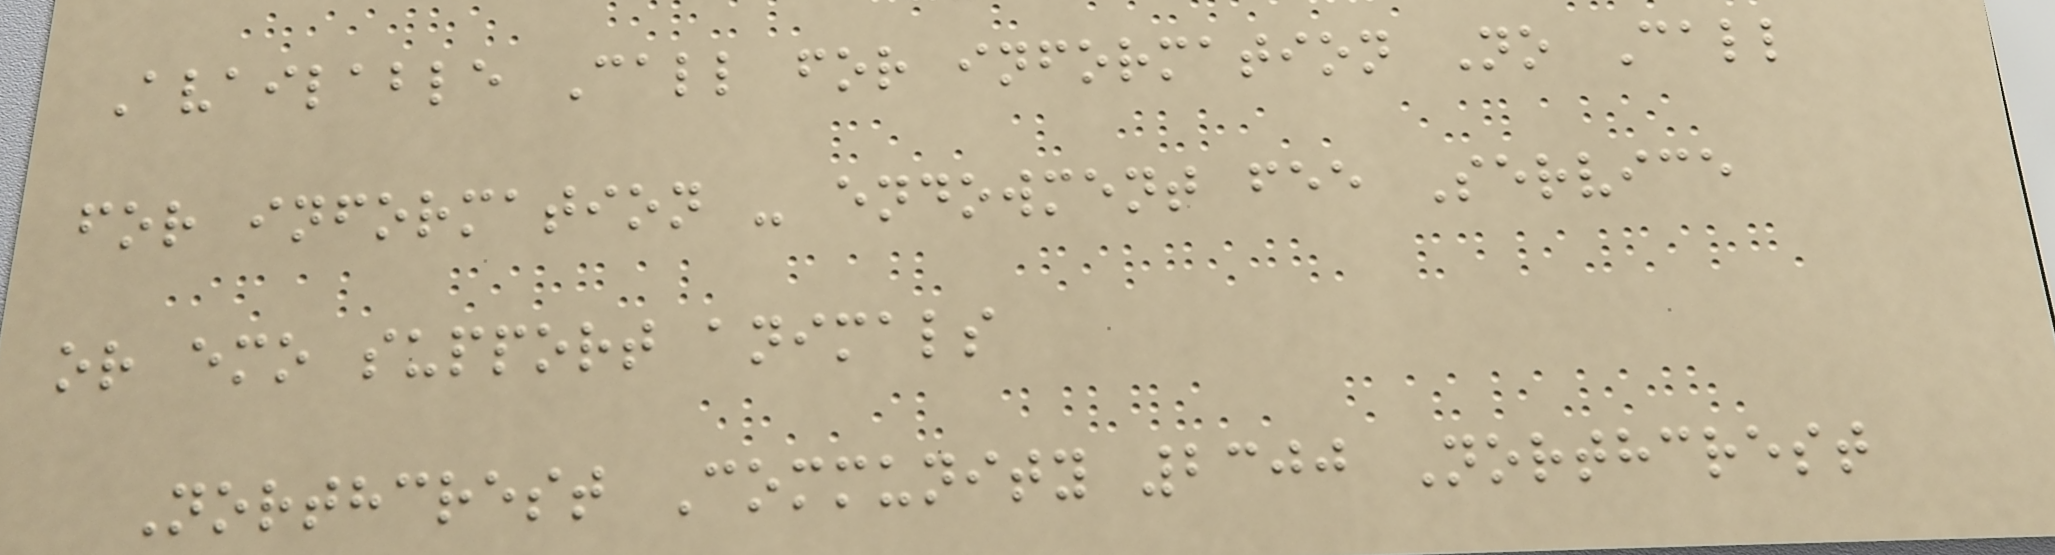Available Call for information No Call
for information - endowment fee Service
or emo support animals
Northcrest Community 2300 Northcrest
